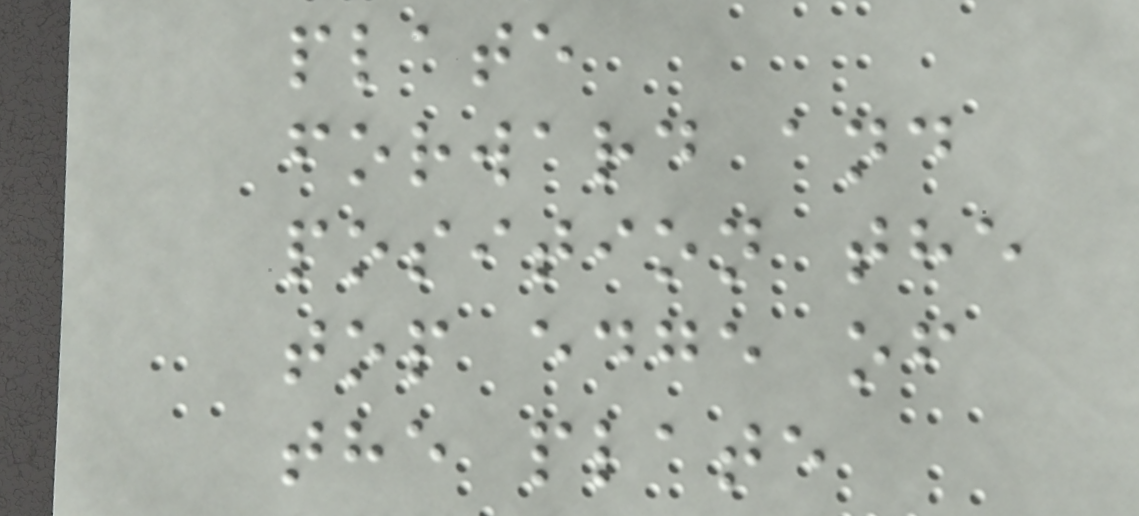plate
forward and
position the
top edge of
the plate
